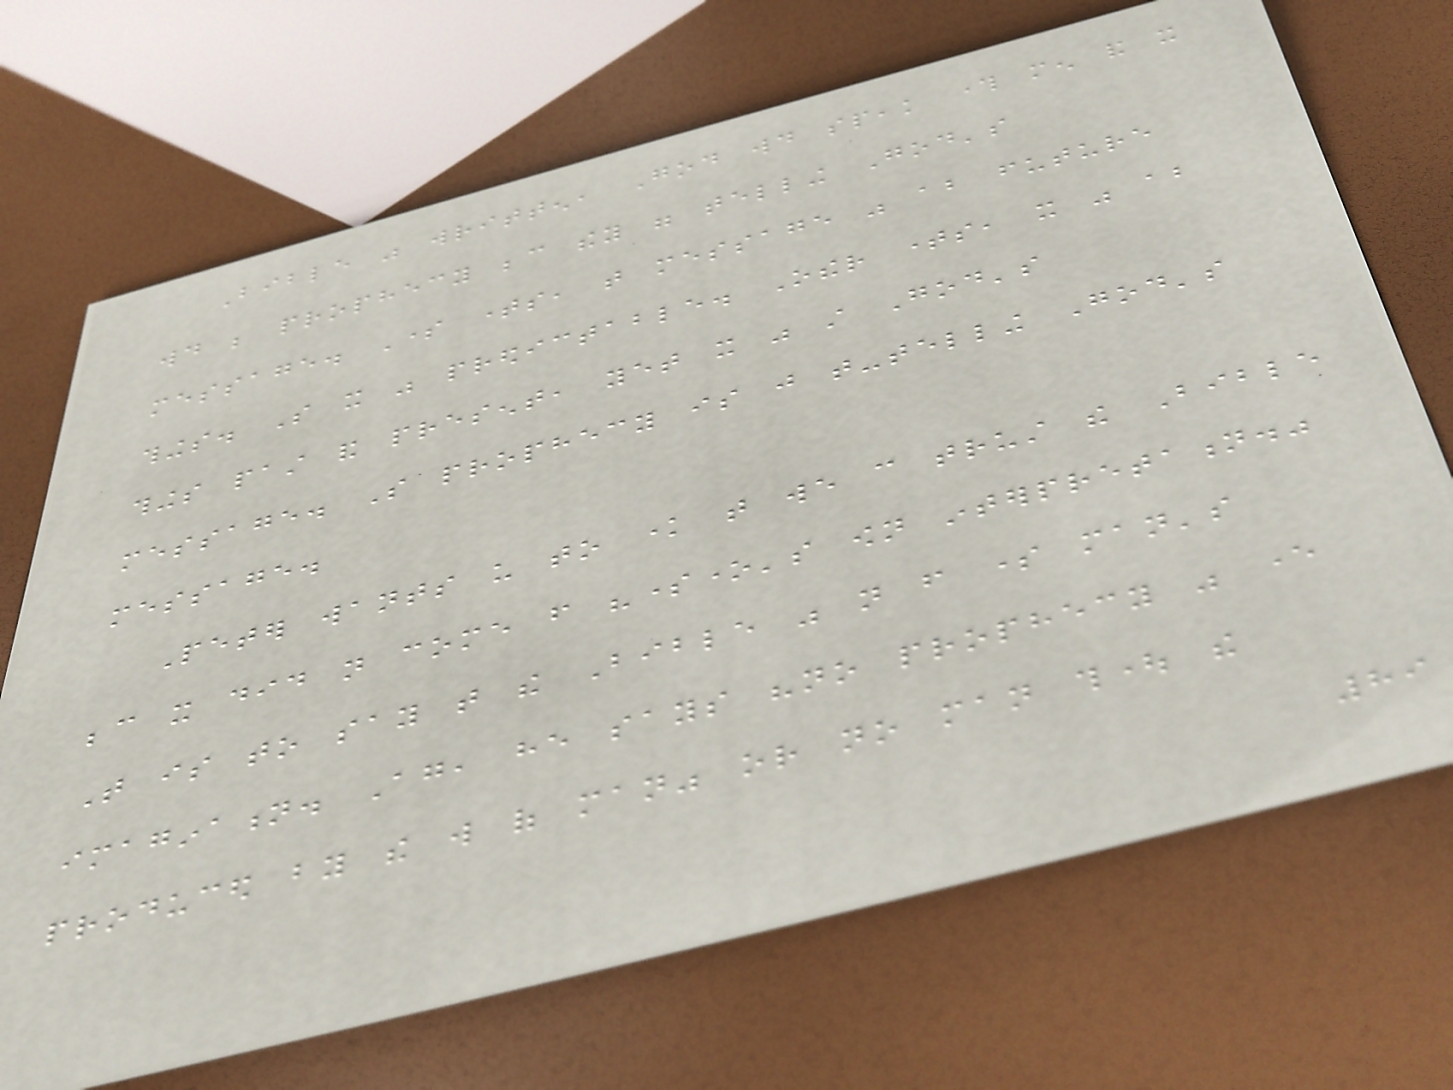Bible was written, God would speak through men and it
would be prophecy because they were telling God's
message. Some times, that message was about future
things. So it was predictable. Other times, it was about
things past and present, yet it was still God's
message. So prophecy is just that-telling God's
message.
Peter wants us to know that we can trust the Bible
because it did not come from "someone's own interpretation."
That is to say that the Bible was not from some man's
imagination. Again, he says "no prophecy was ever
produced by the will of man" or no man thought the
89
